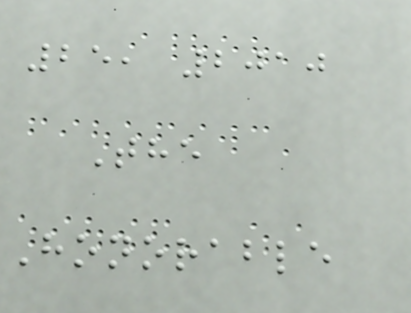25, 2010
The
Honorable
